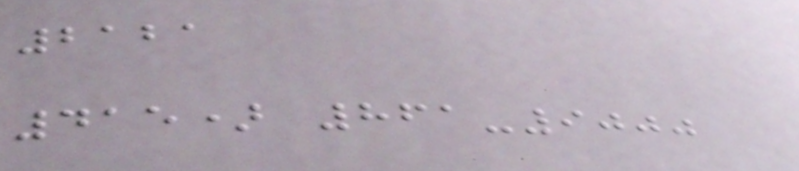2121
415) 861-9000
